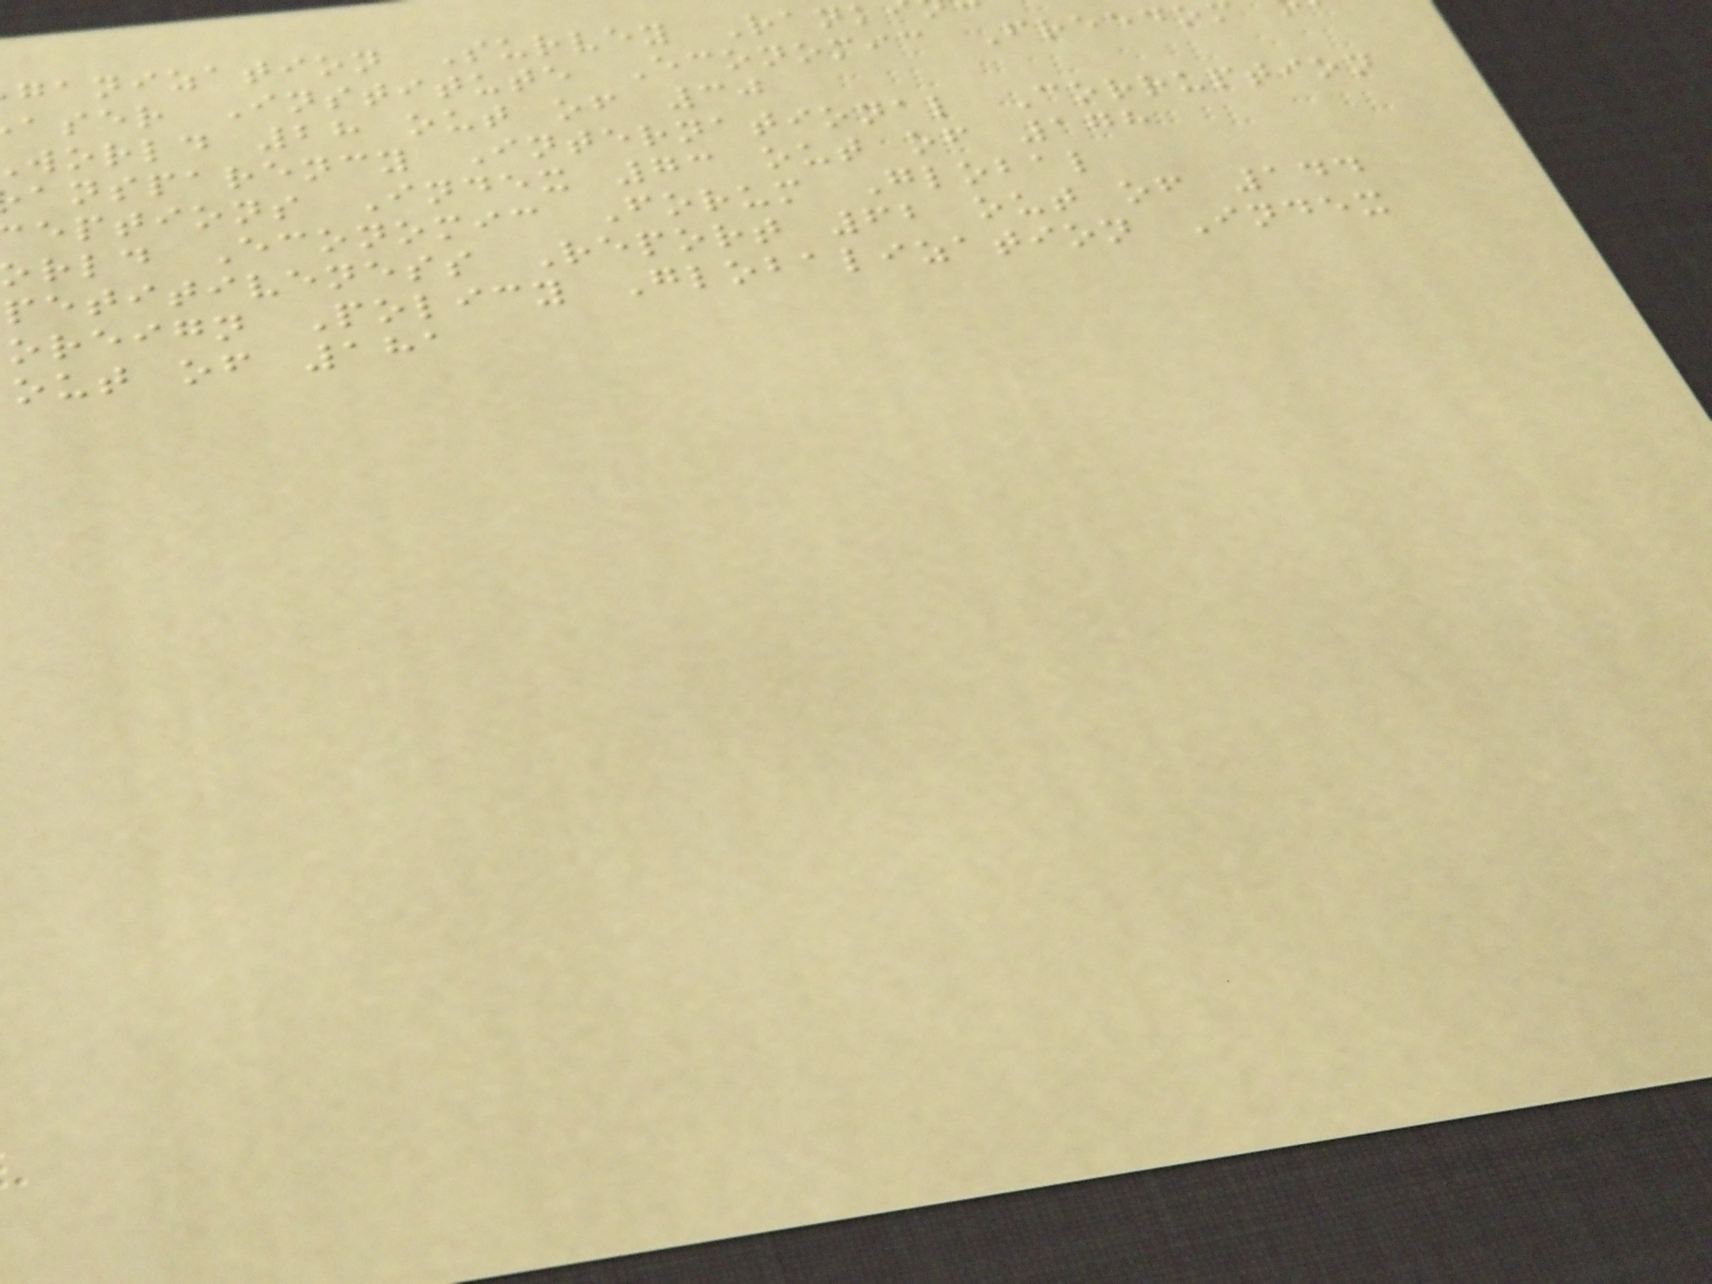ganization Survey Rank
aser Institute Economic Freedo
world 28 out of 30
ansparency International Corruption
eptions Index 73 out of 178
rld Economic Forum Global
petitiveness Report 62 out of 144
oreign Policy Globalization Index
out of 181
